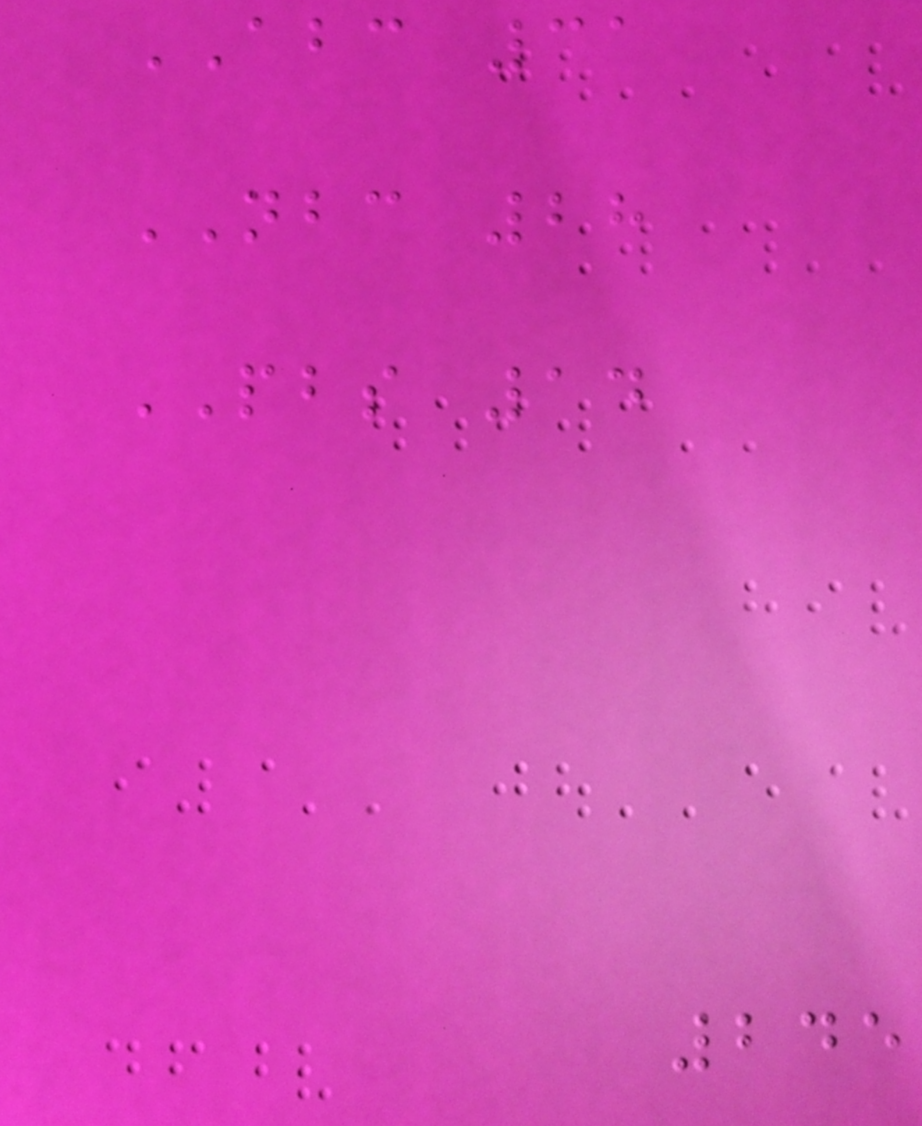ABC 31
NBC 28
PBS 14
245
